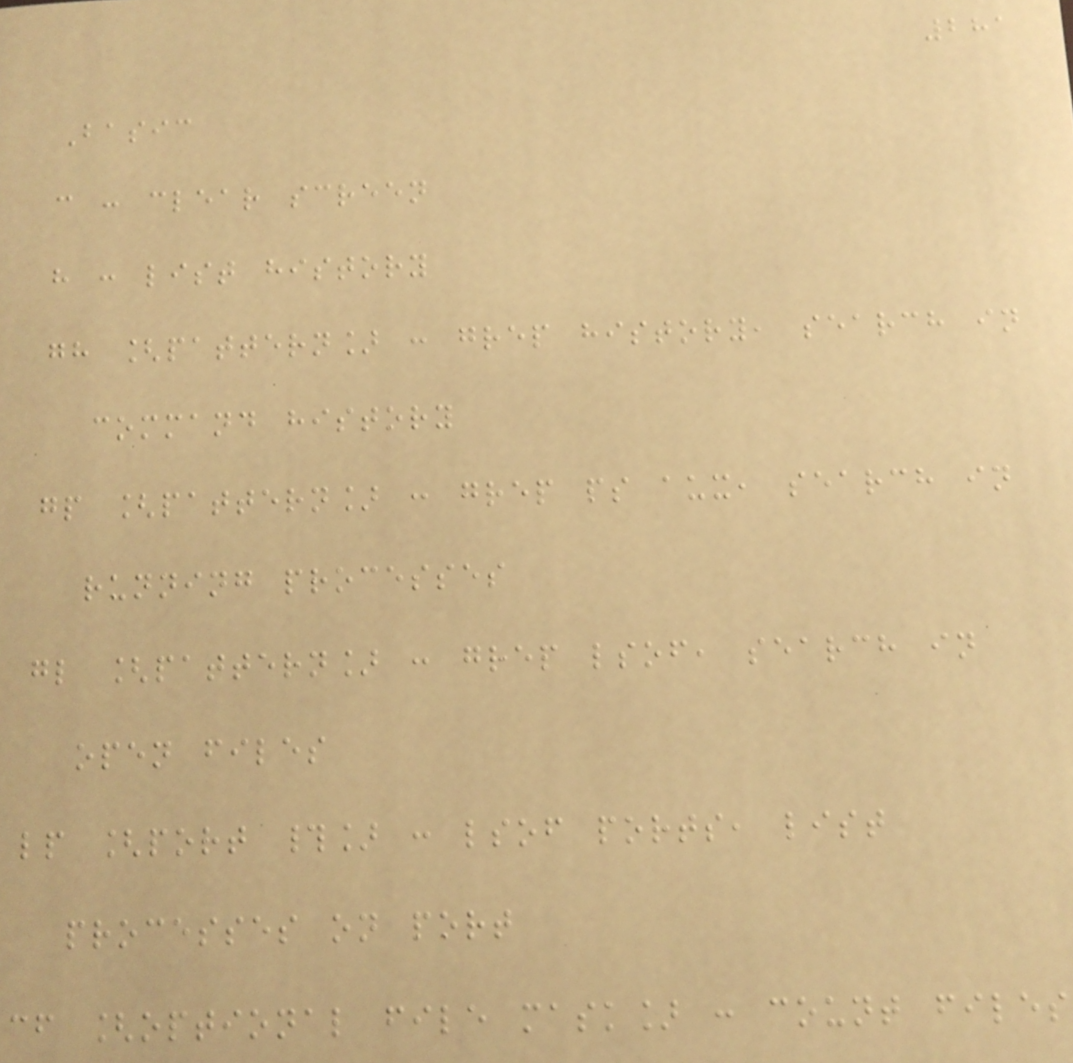281
Basic
c : clear screen
h : list history
gh [pattern] : grep history, search in
command history
gp [pattern] : grep ps aux, search in
running processes
gl [pattern] : grep lsof, search in
open files
lp [port #] : lsof ports, list
processes on port
cf [optional file mask] : count files
